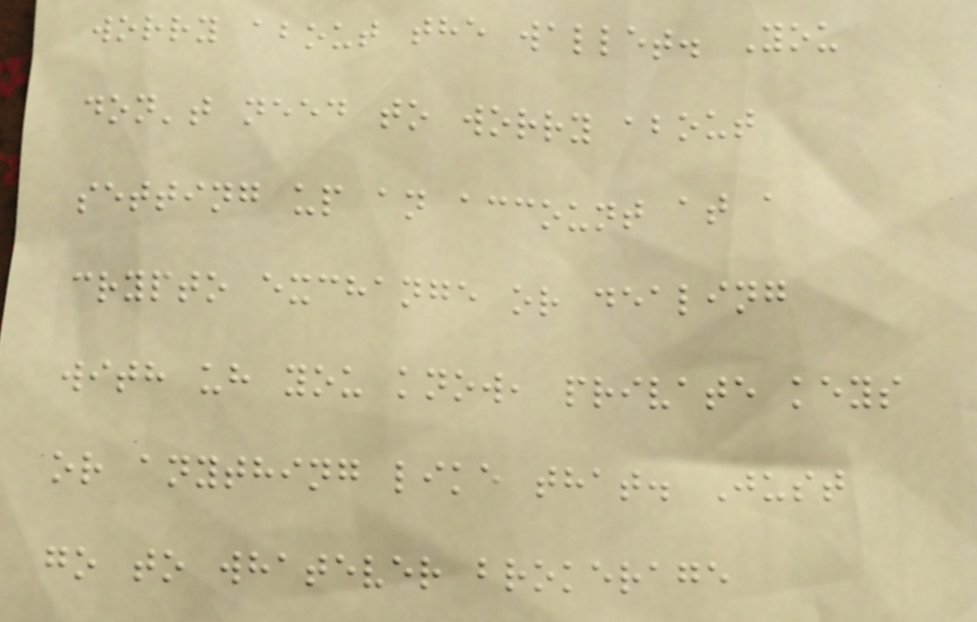worry about the wallet. You
don't need to worry about
setting up an account at a
crypto exchange or dealing
with uh you know, private keys
or anything like that. Just
go to whatever brokerage
